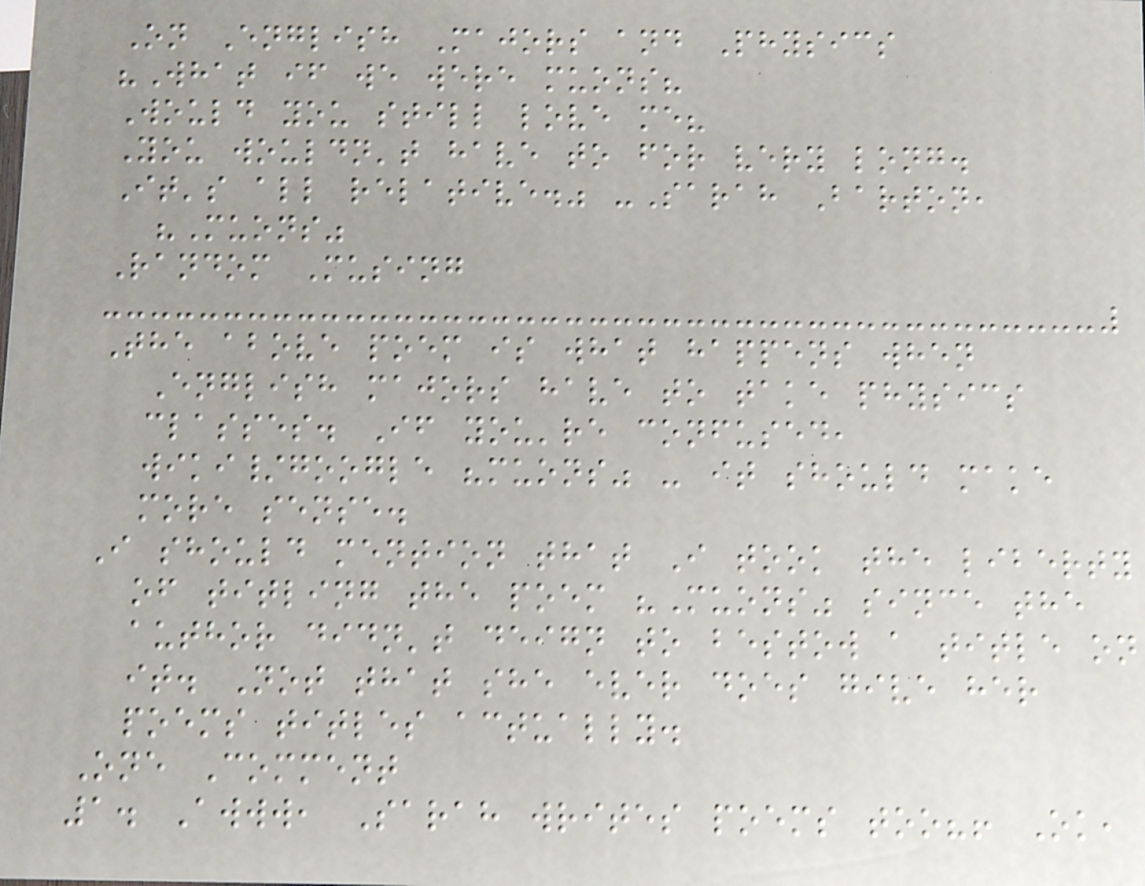On English Majors and Physics
"What if we were muons?
Would you still love me?
You wouldn't have to for very long.
It's all relative." -Sarah Barton,
"Muons"
Random Musing
The above poem is what happens when
English majors have to take physics
classes. If you're confused,
wiki/google "muons" - it should make
more sense.
I should mention that I took the liberty
of titling the poem "Muons" since the
author didn't deign to bestow a title on
it. Not that she ever does give her
poems titles actually.
One Comment
1. Awww, Sarah writes poems too?! Ok,
